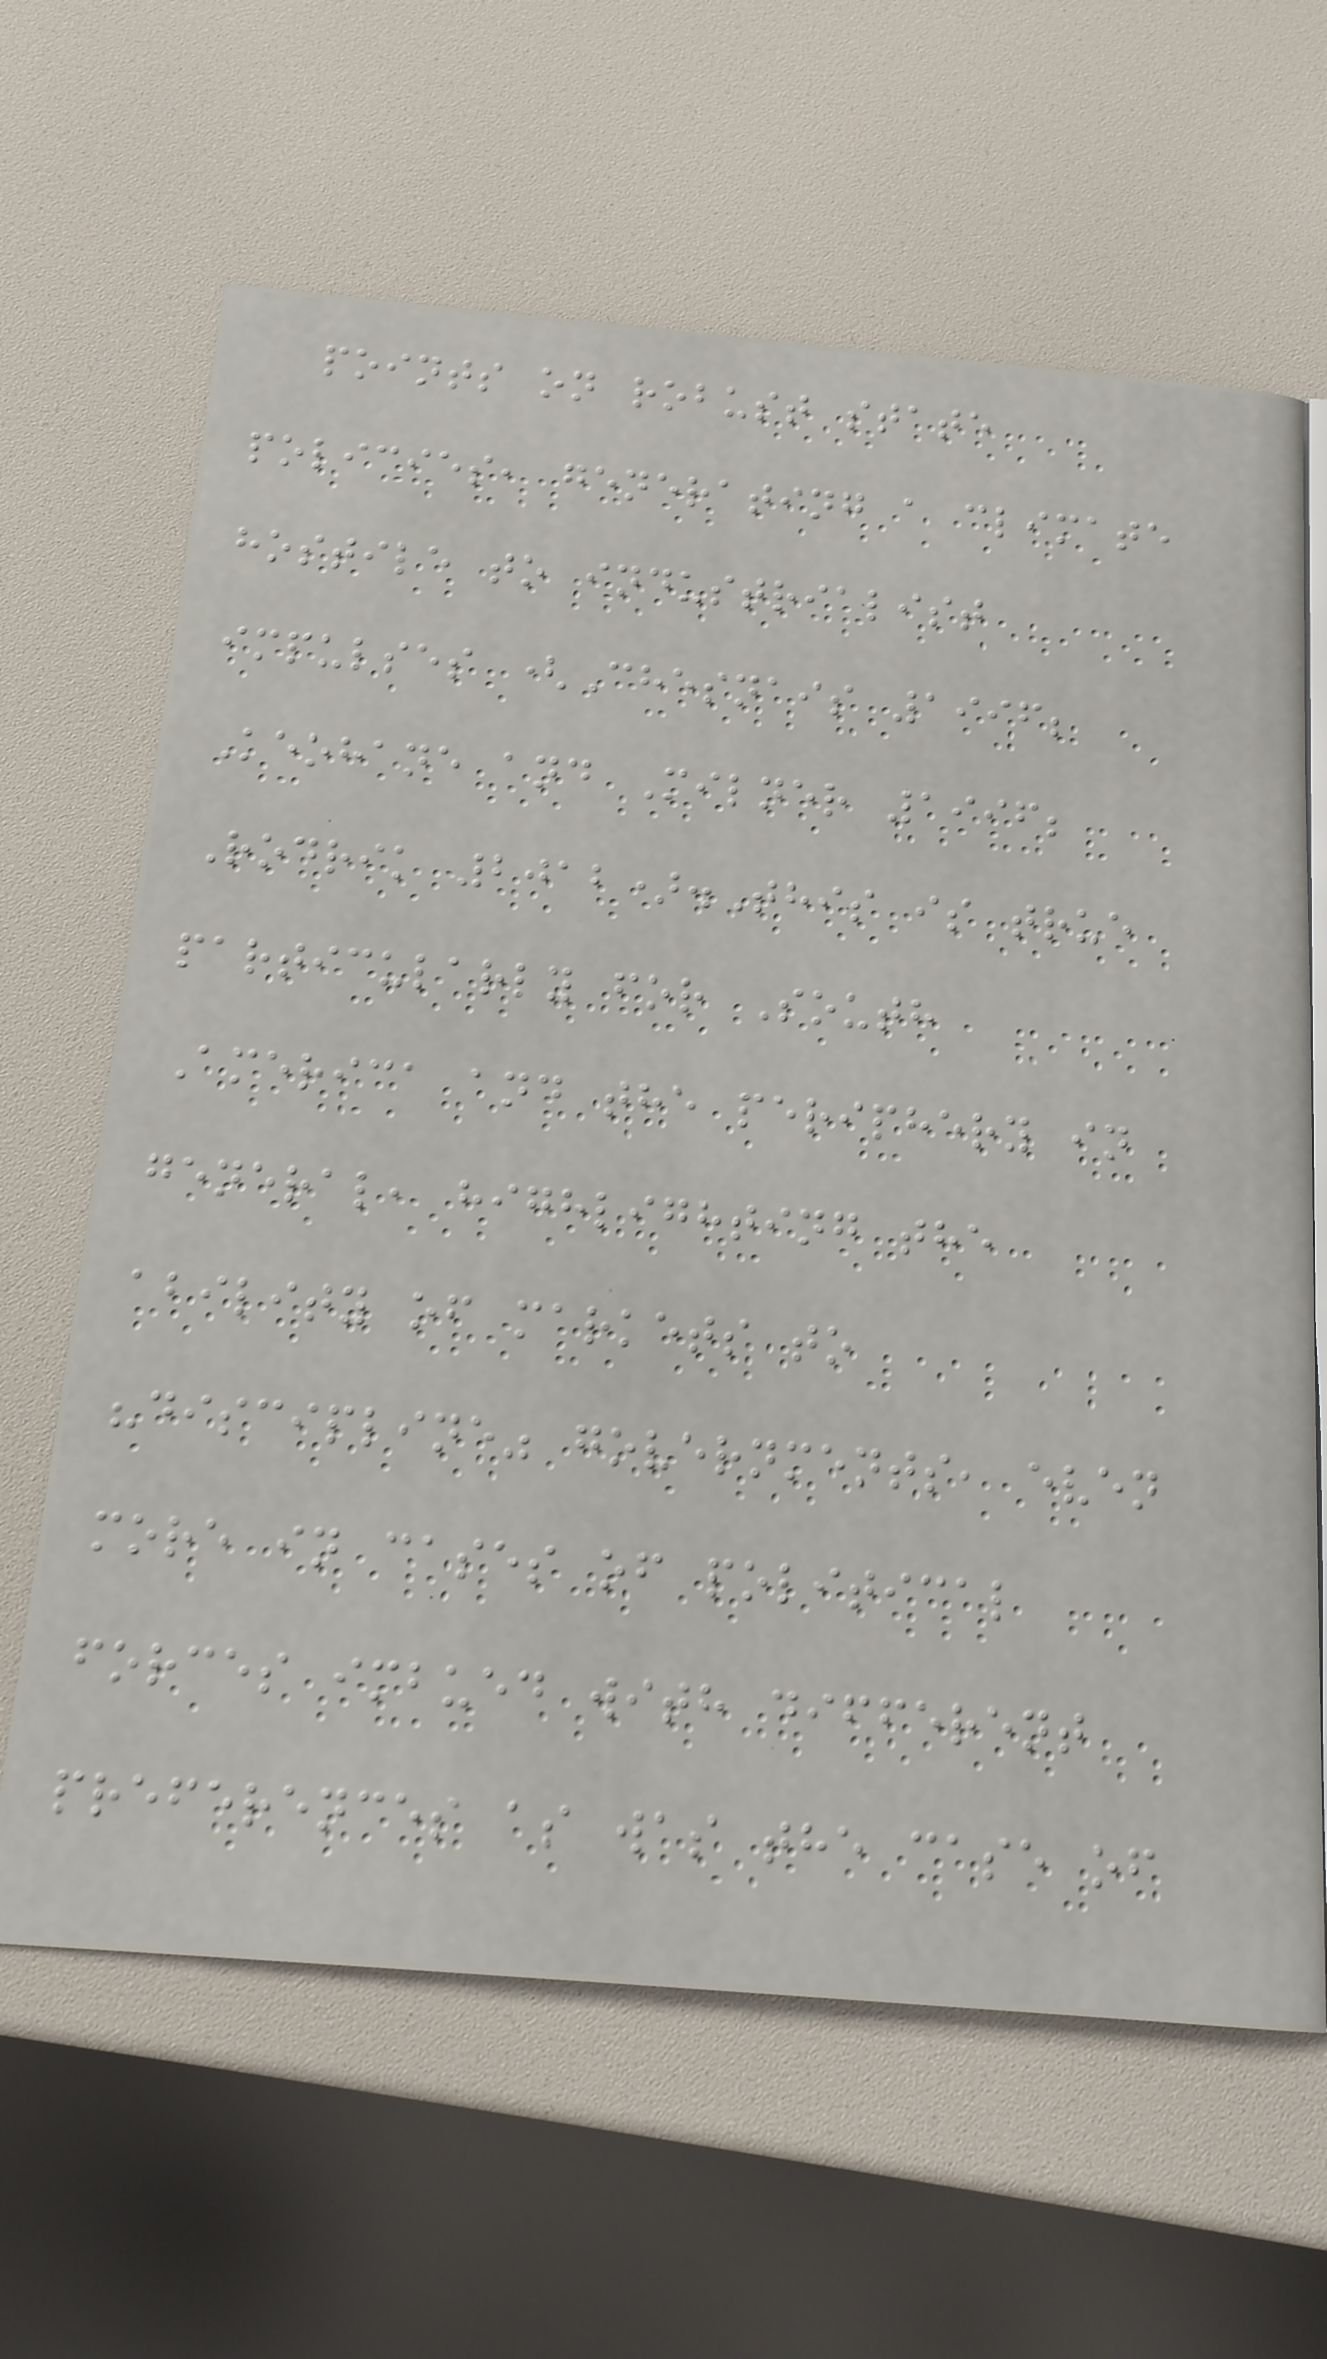points on robust state
policies, generating a climate
hostile to industrialist
impulses (Chesnais 1996;
Keohane and Milner 1996;
Rodrik 2012).This is true
particularly for South
America and the periphery in
general, highlighting the
ability of markets to
"discipline" governments, even
more in cases of political
forces imbued with different
preferences as was the case of
